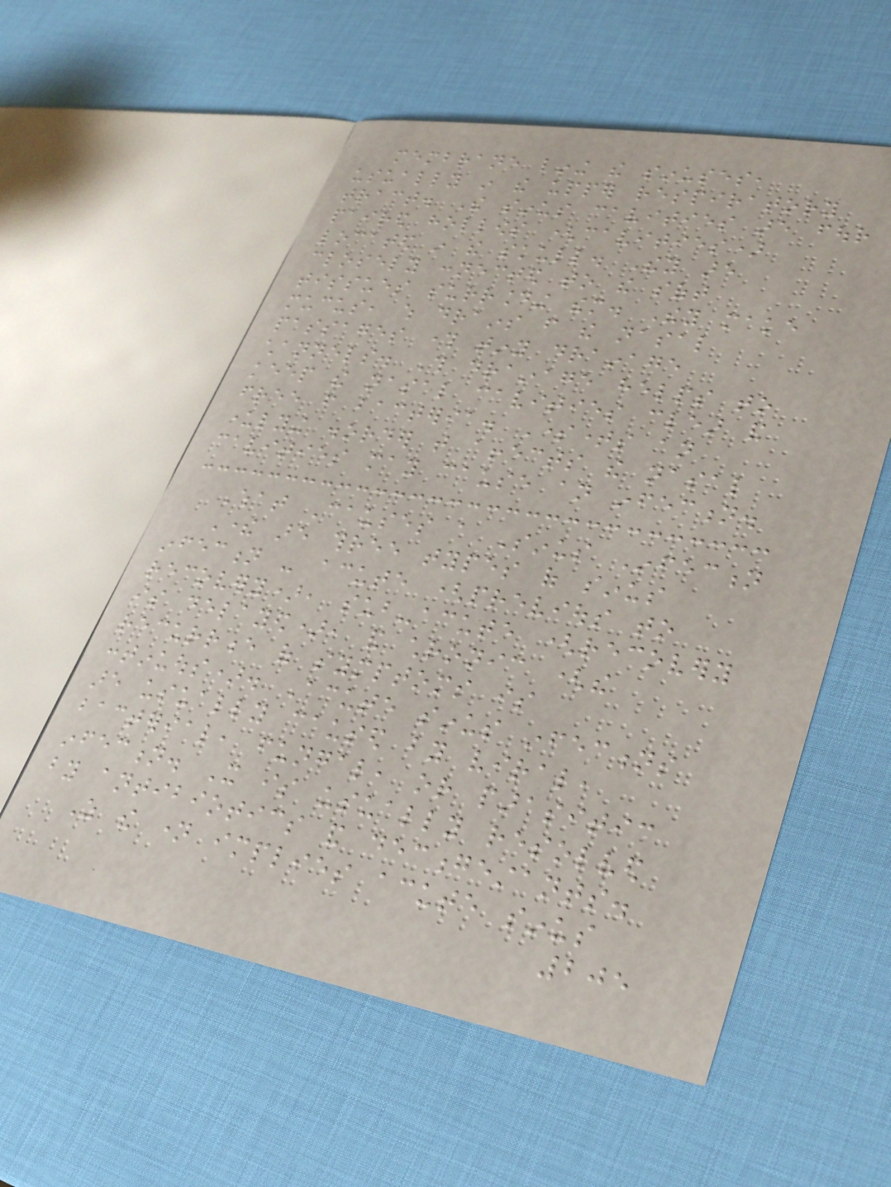membrane lining the sinuses,
usually in the upper respiratory
tract. The sinus cavities are four
paired hollows (cavities)
located in the skull. They are
closely connected to the soft
tissues surrounding them. They make
mucus, which drains from the nasal
passages through tiny drainage
channels. This drainage helps to
keep the nasal cavities clear and
free from bacteria. Sometimes an
underlying disorder that affects the nasal
cavities may cause an infection.
What Causes a Sinus Infection
There are three types of sinus
infection - acute (previous to
recovery), sub-acute (recovery
is delayed), and chronic (the
recurrence of symptoms is
continuous). Acute sinus infections
are usually caused by viral,
bacterial, fungal, or parasitic
infection. It is usually resolved
by antibiotics and decongestants.
As the name implies acute sinus
205
